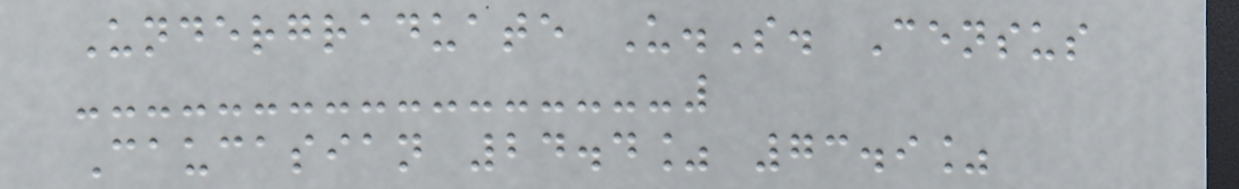Undergraduate U.S. Census
Caucasian 24.4% 73.9%
